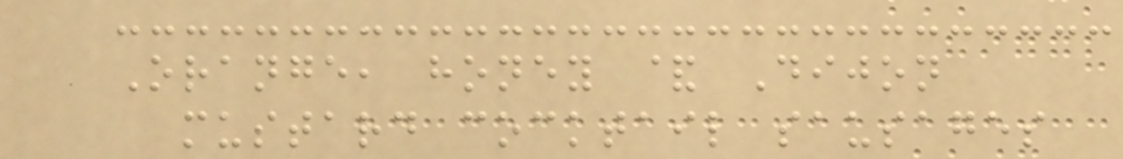Orange, honey & Dijon
mustard cocktail sausages
